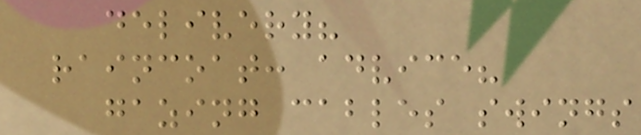delivery?
raincoat: advice?
gazing cables swings
